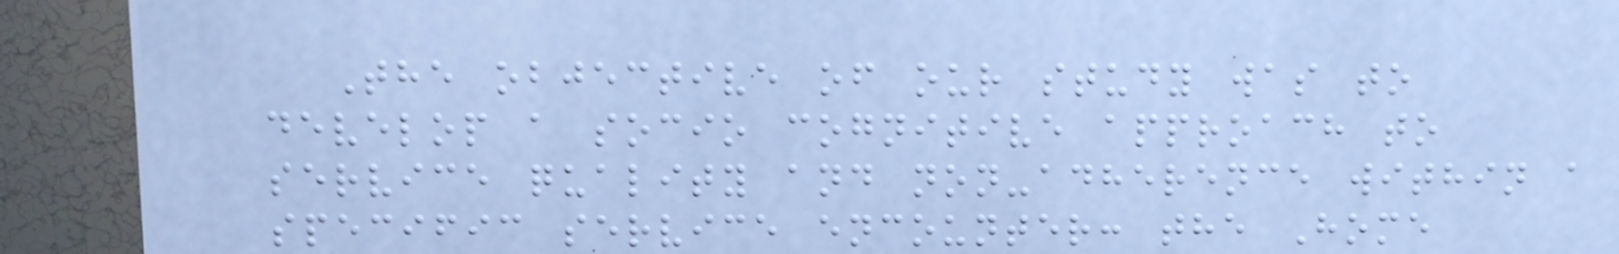The objective of our study was to
develop a socio cognitive approach to
service quality and non-adherence within a
specific service encounter: the Home
